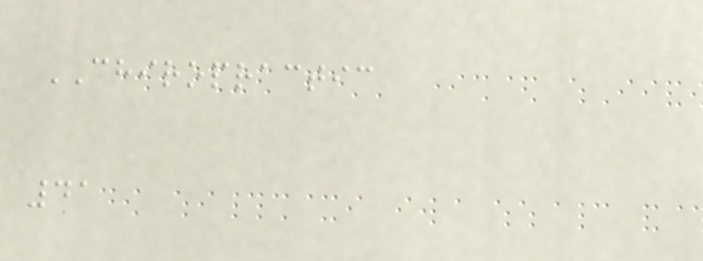CHIROPRACTIC
41
